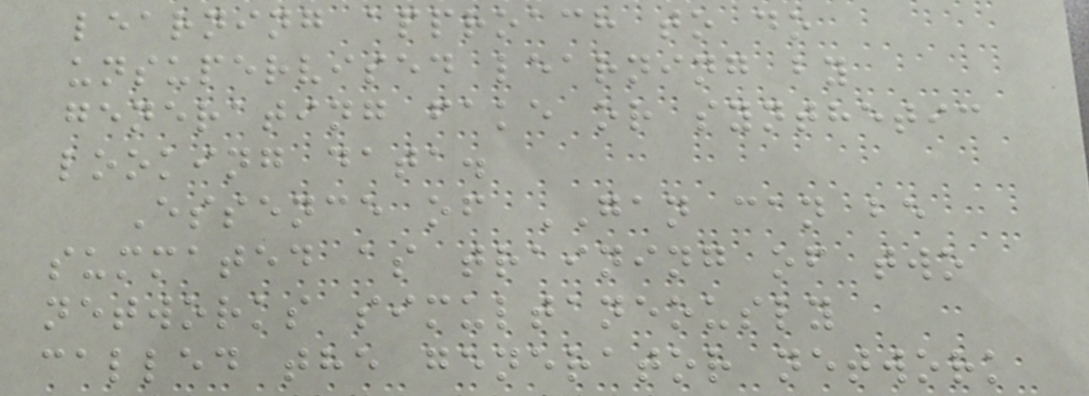learning approach to do
unsupervised learning by
generating fake or synthetic
looking data.
Essence of GAN can be
summated as training of two
networks simultaneously
called the generator network
